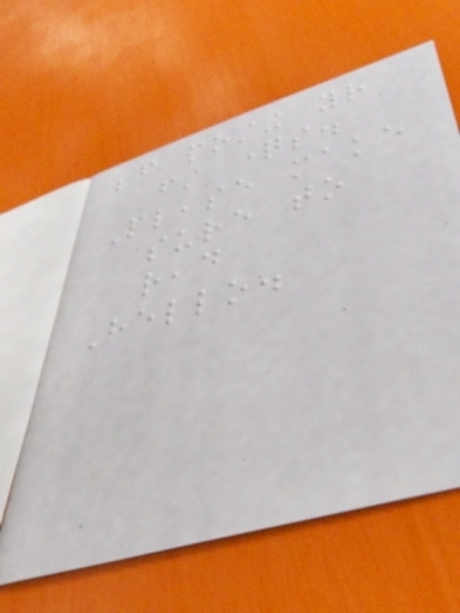before posting your
first questions.
Please make
sure to
read
Hello.
